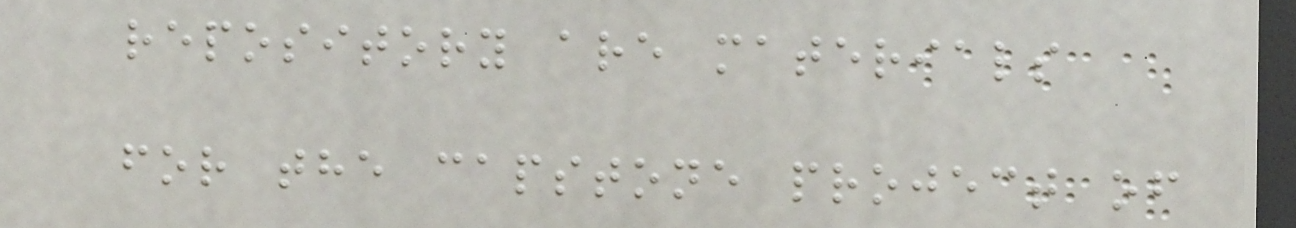repository are materials
for the capstone project of
